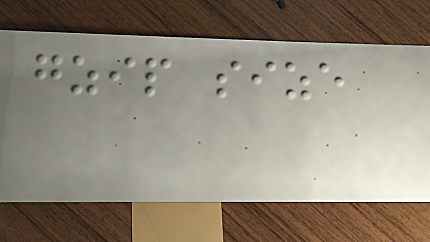gzip size
